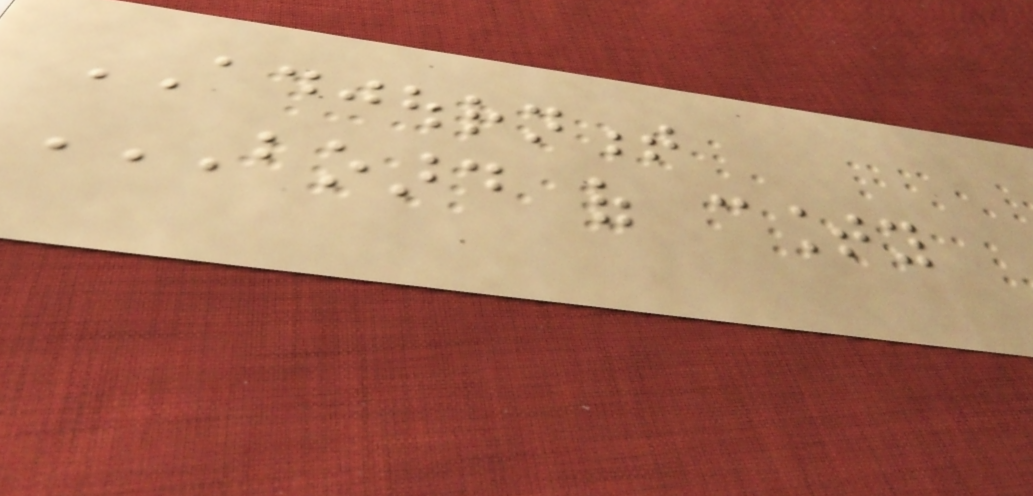ADJOURNMENT
BOARD OF COUNTY
